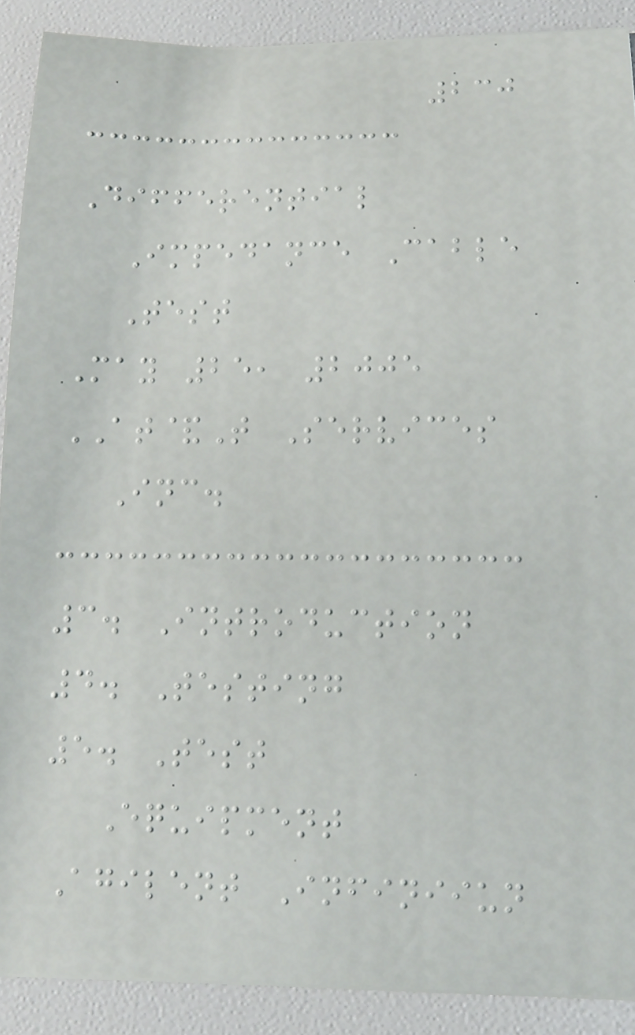230
Differential
Impedance Cable
Test
May 25, 2005
AT&T Services
Inc.
3. Introduction
4. Testing
5. Test
Equipment
Agilent Infiniiun
